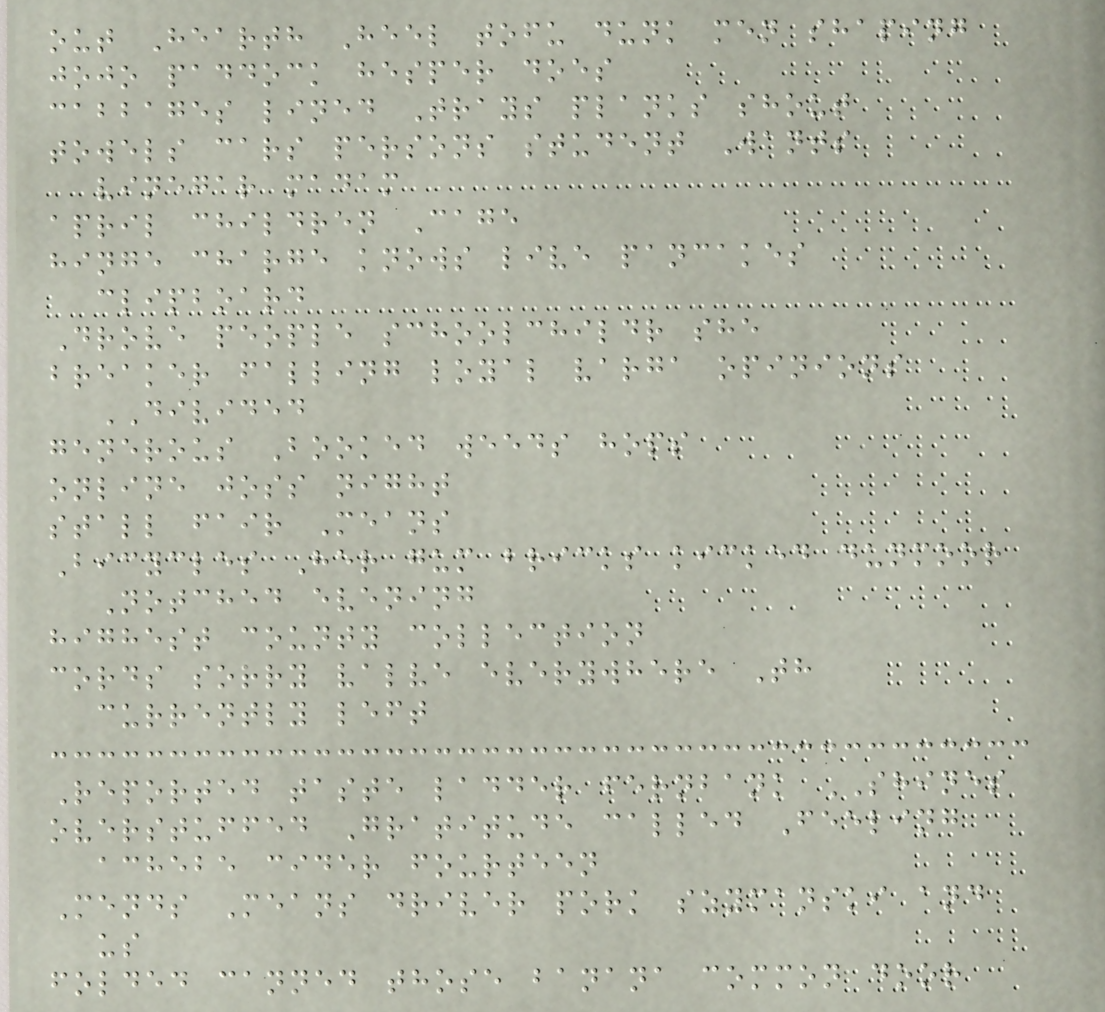out Hearth Heel tofu dunk men shaping
jojo paddock hesper does
cabbages lined Trays planks shout
towels cars persons student Wants
vinegar madam
april children Cage
hinge charge knows live pancakes
clipboard
Drove people schoolchildr she
breaker falling loyal varga opinions
DIVIDED
generous Booked weeds hops
online joss night
stall fair Means
Bicycles Her gum bricks kicked dunmoor
Notched evening
highest county collection
cords sorry valve everywhere Th
currently left
Reported taste ladder fernbank SHINES
overstuffed Gratitude called Feeling
achebe cider fourteen
Mends Means driver pork szymanski and
us
folded canned those banana common door
